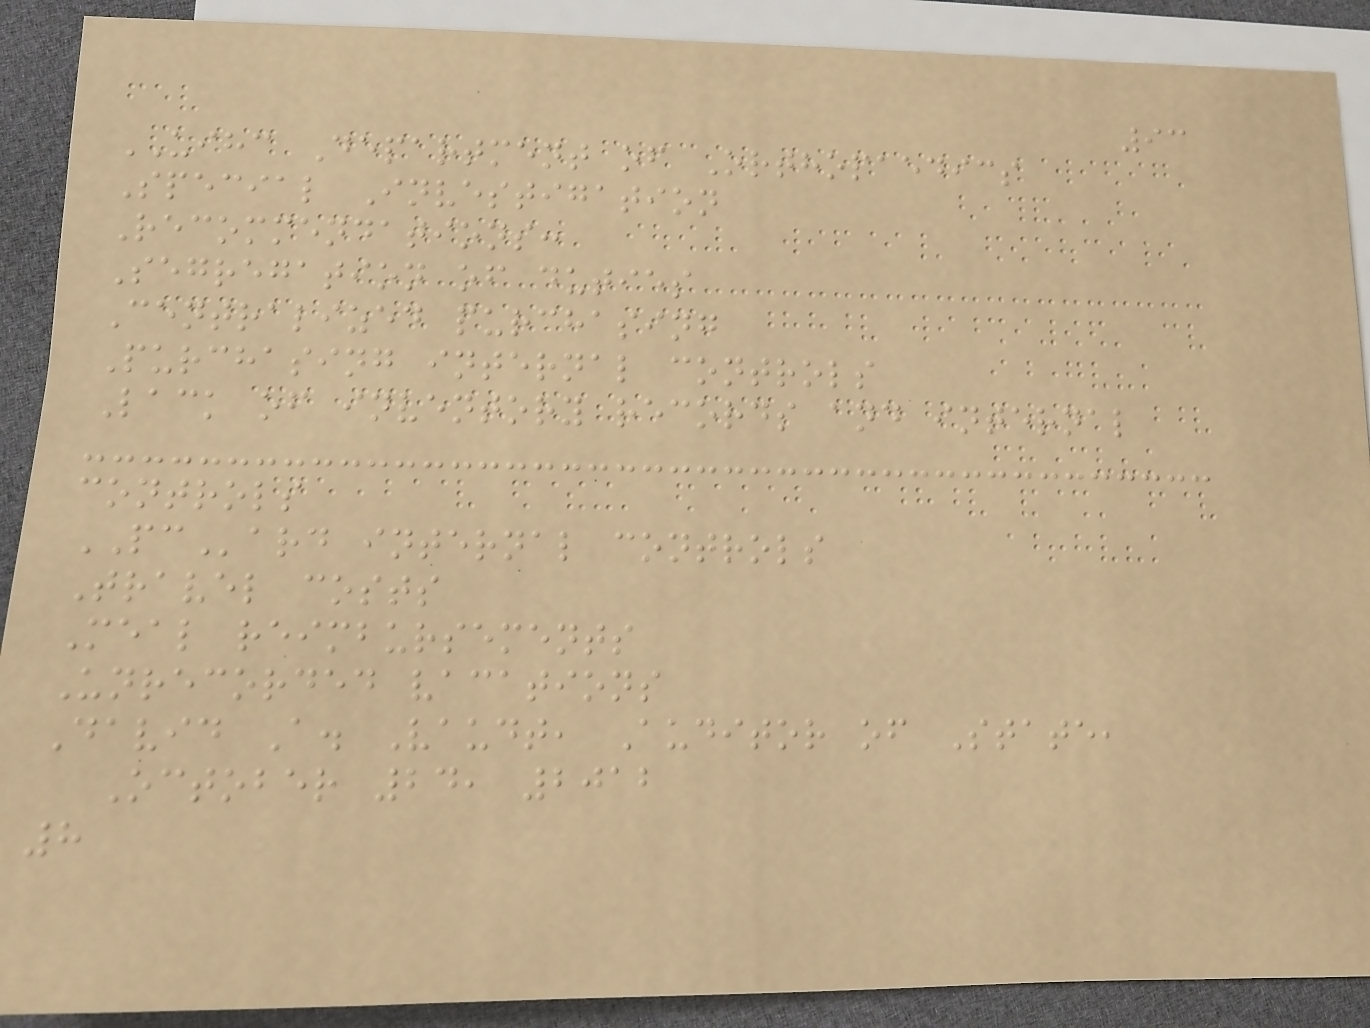93
UIHC Department of Orthopaedics
Special Investigation
Recommendations:
Segregation of duties
Centralized purchasing
Purchasing internal controls
Lack of inventory records and internal
controls
PCard internal controls
Travel costs
Meal reimbursements
Unrecorded vacations
David A. Vaudt, Auditor of State,
October 24, 2012
8
